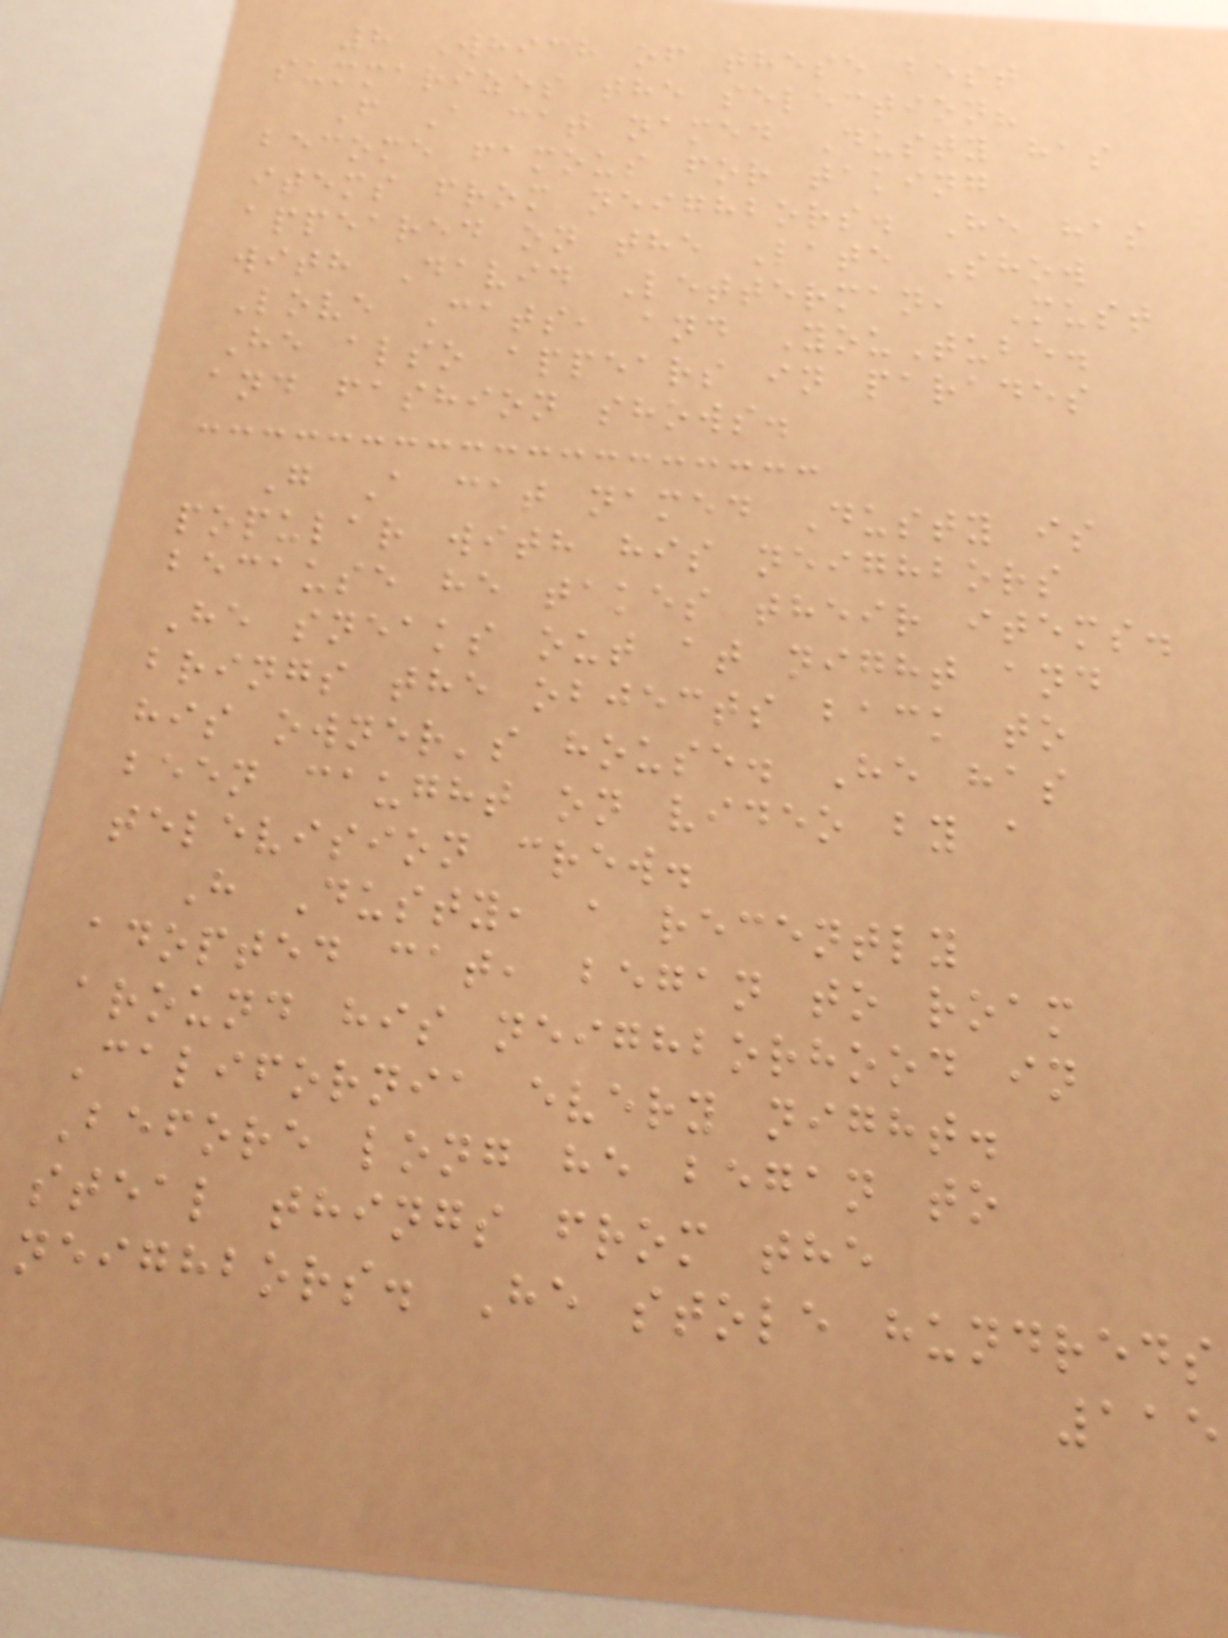8 Which of these best
summarizes the selection?
F A cat named Dusty has
become famous for taking
items from neighbors. He has
appeared on the Late Show
with David Letterman, Must
Love Cats, and YouTube.
He also appears in parades
and fashion shows.
G A cat named Dusty is
popular with his neighbors
because he takes their items.
He sneaks out at night and
brings the objects back to
his owner's house. He has
been caught on video by a
television crew.
H Dusty, a recently
adopted cat, began to roam
around his neighborhood in
California every night.
Before long he began to
steal things from the
neighbors. He stole hundreds
115
